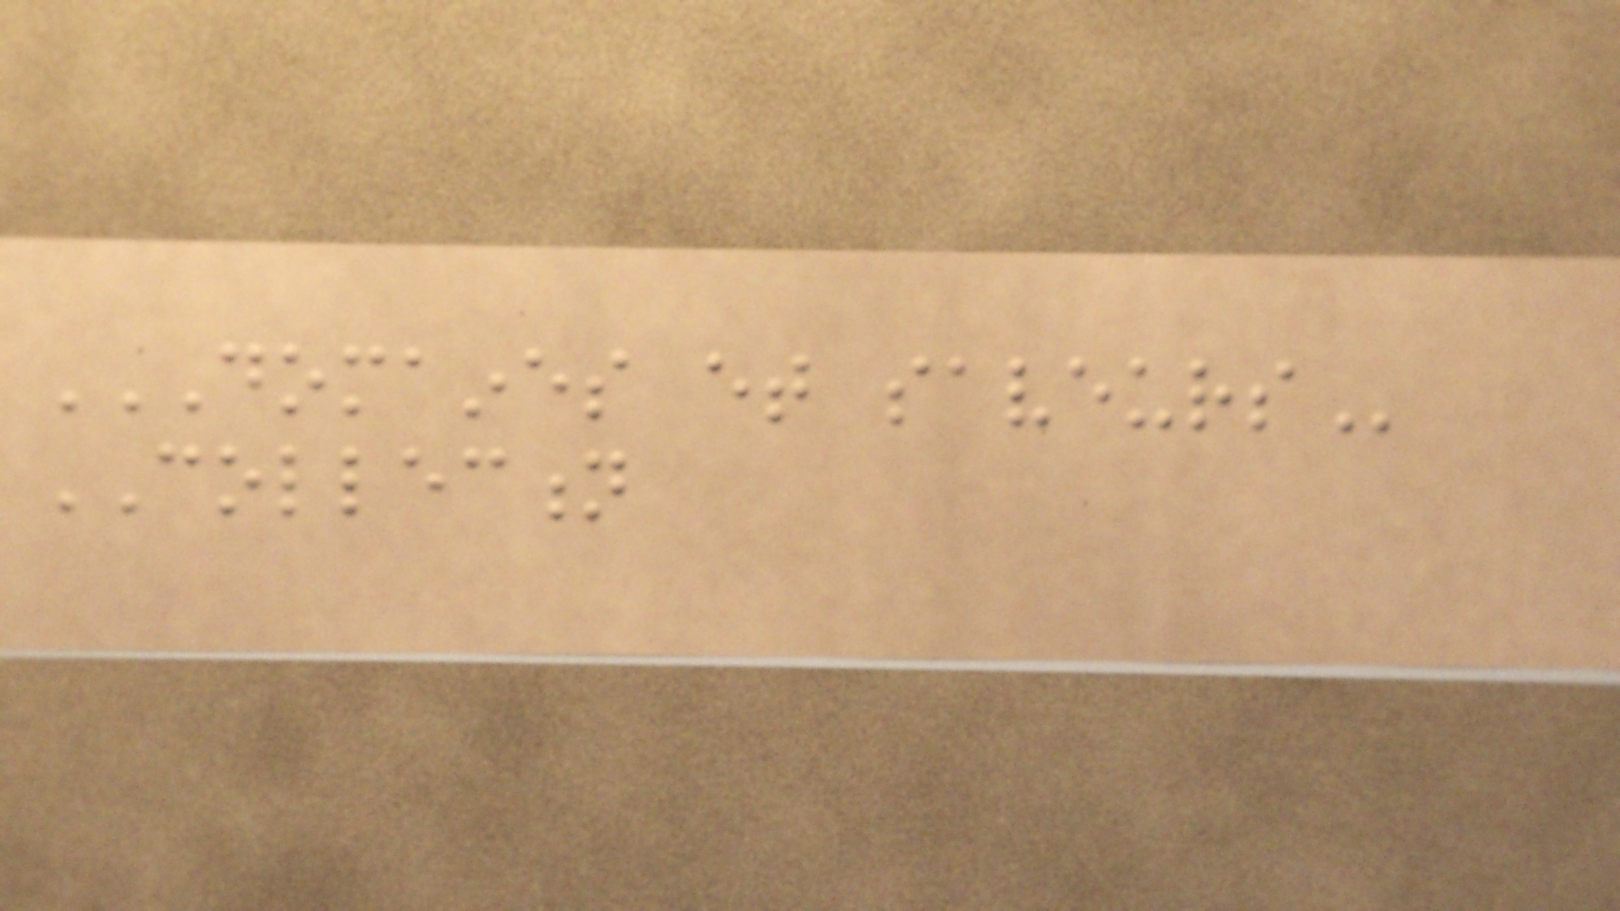DOMAINES ET SAVEURS
COLLECTION
